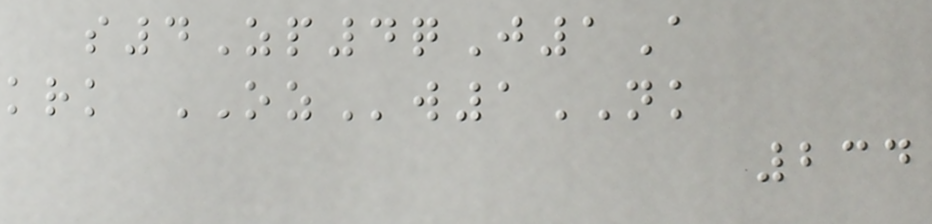s4Zp4qJ1A
krk OZw1NK
234
